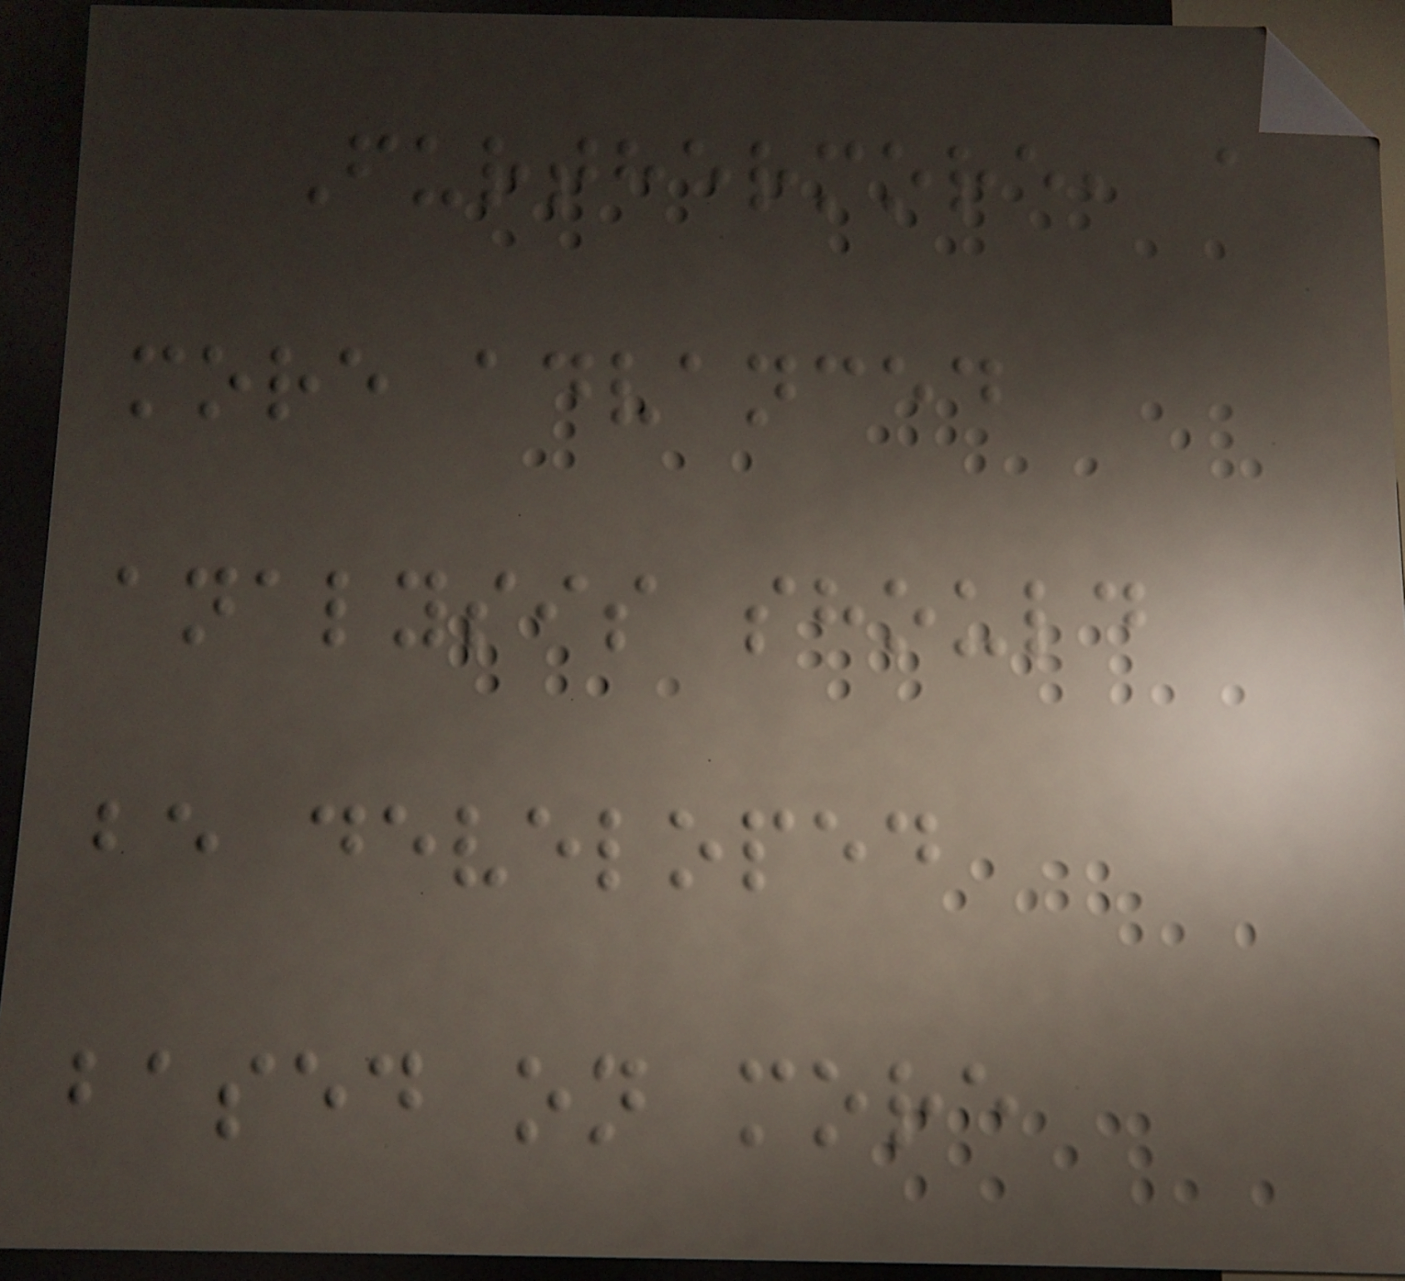Furthermore, a
more advanced
analysis should
be developed
based on more
